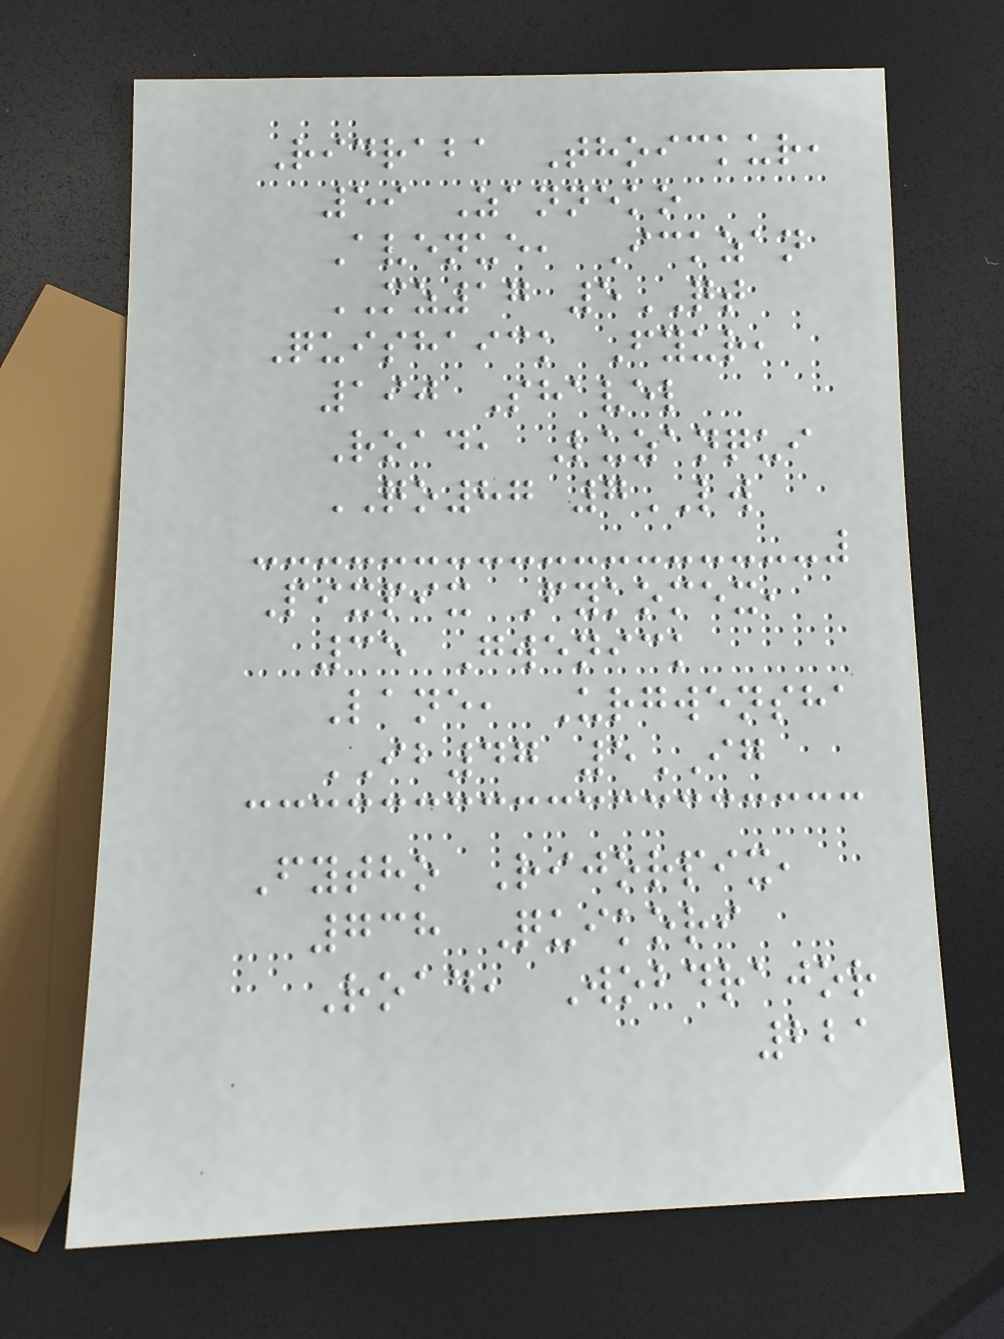Ridraba Thoickur,
59 Zanneko
Avenue, Ickzan
MZ17 5QT
Quishaick Fyur,
190 Shavel
Road, Luzanqui
QO87 7LW
Pixpix Fykomex,
35 Gwenick
Lane, Urgwensha
IB47 5IG
Fytho Rijorpix,
738 Quikori
Road, Wobdrajor
221
